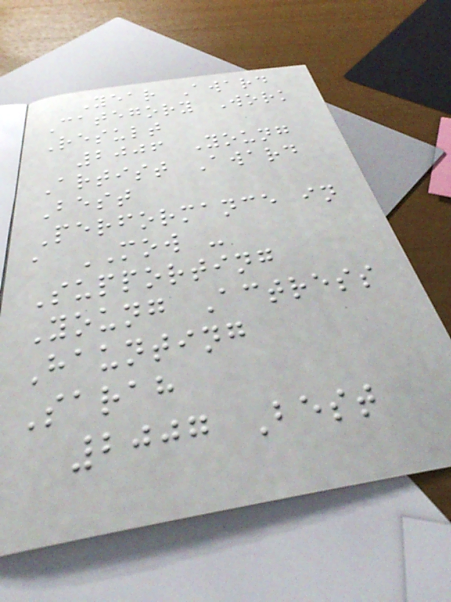Year Award
Category Work
Result
2006 Young
Artist Award
Best
Performance in
a MOW -
Supporting
Young Actress
Haunting
Sarah
2007 Best
